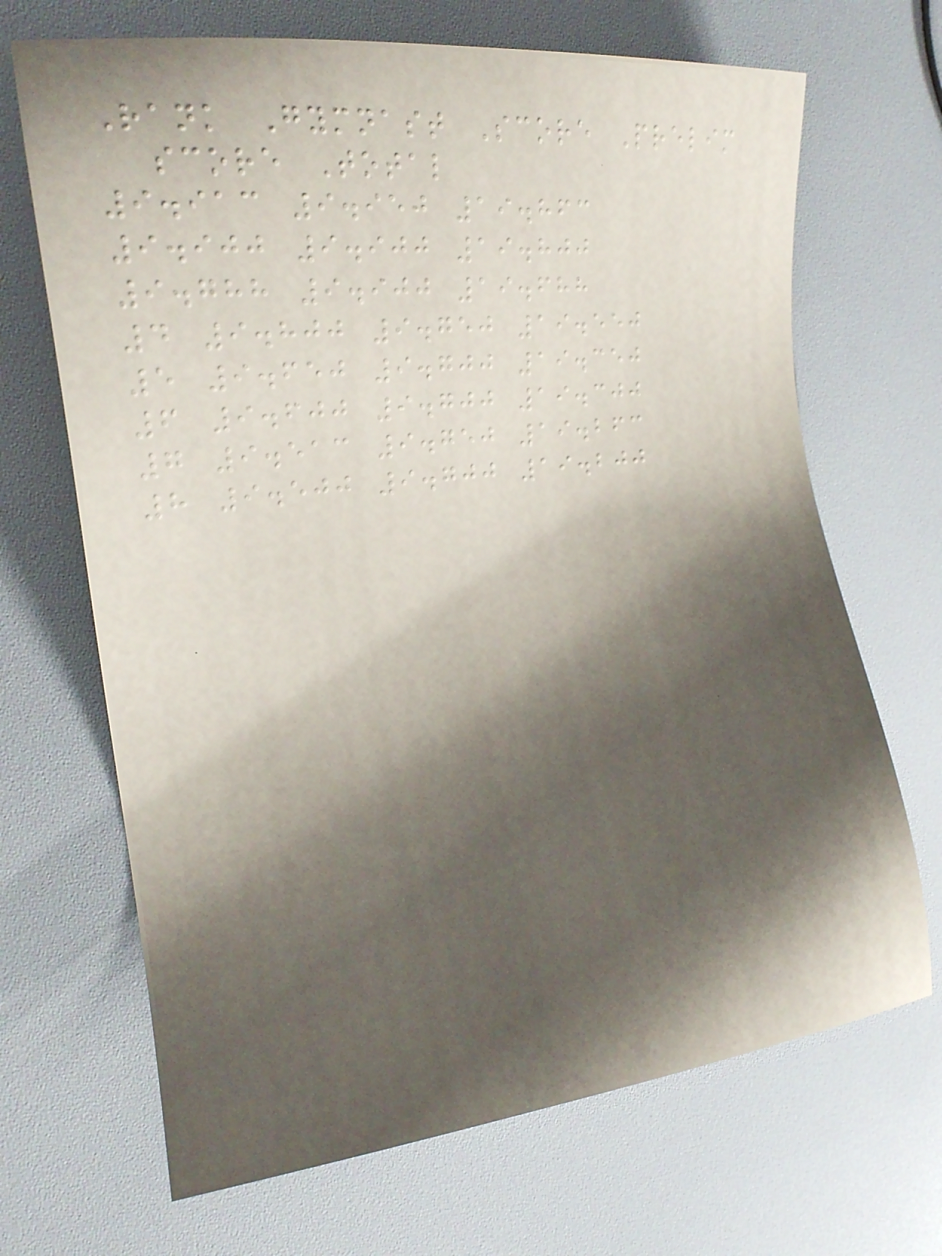Rank Gymnast Score Prelim
score Total
9.913 9.950 19.863
9.900 9.900 19.800
9.788 9.900 19.688
4 9.800 9.750 19.550
5 9.650 9.700 19.350
6 9.600 9.700 19.300
7 9.513 9.750 19.263
8 9.500 9.700 19.200
